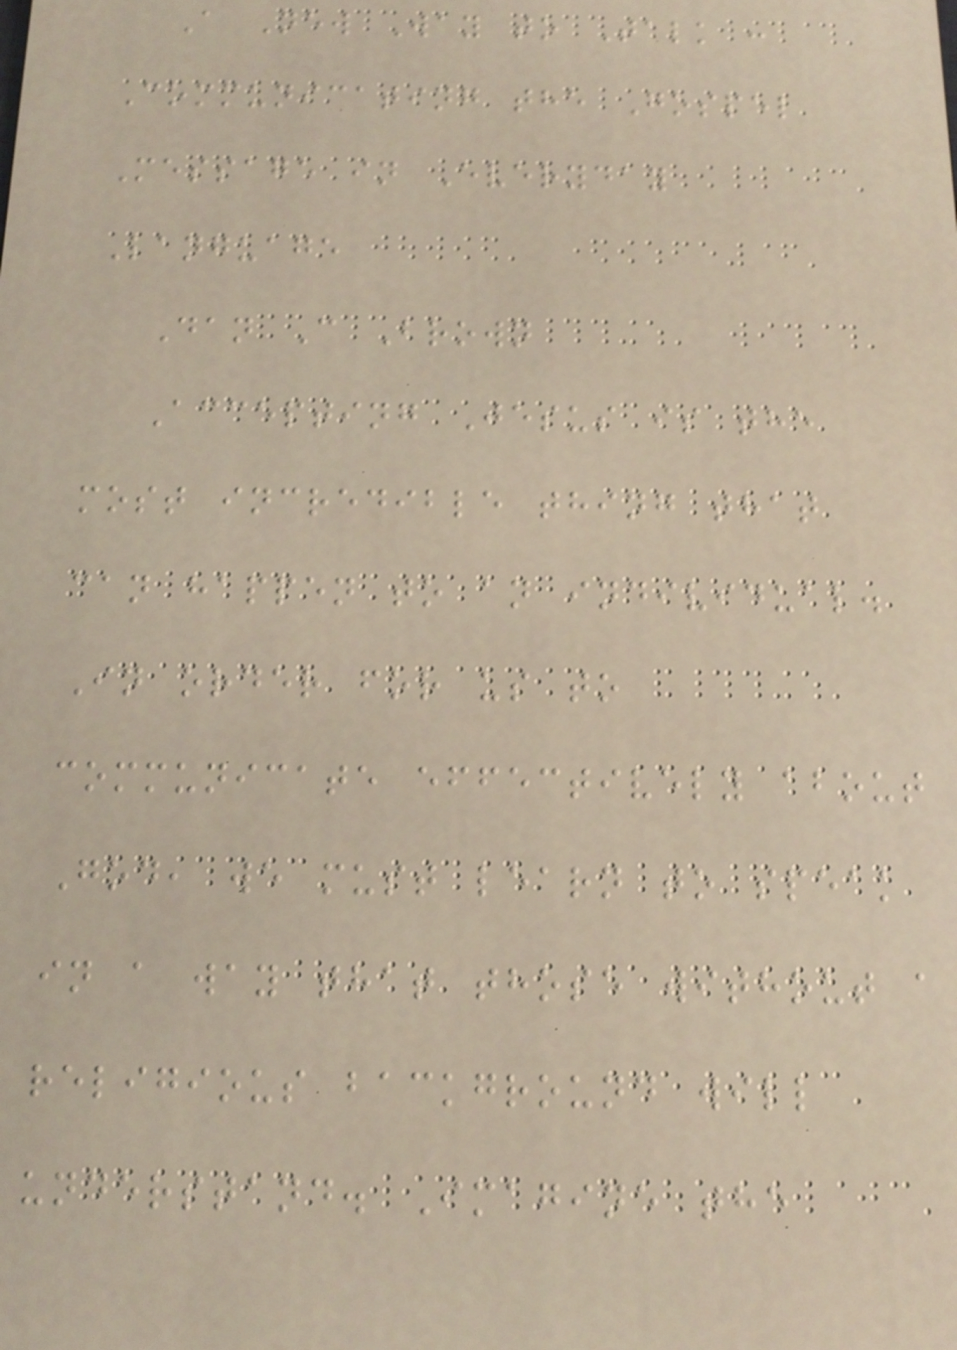A New Way to Talk :
Communicating the Gospel
Message in Everyday
Language
Dan C Brown
Accepting Jesus is the
most incredible thing that
can happen to an individual.
In order for us to
communicate effectively about
God, we must learn to speak
in a way that those without a
religious background will
understand. Imagine the
